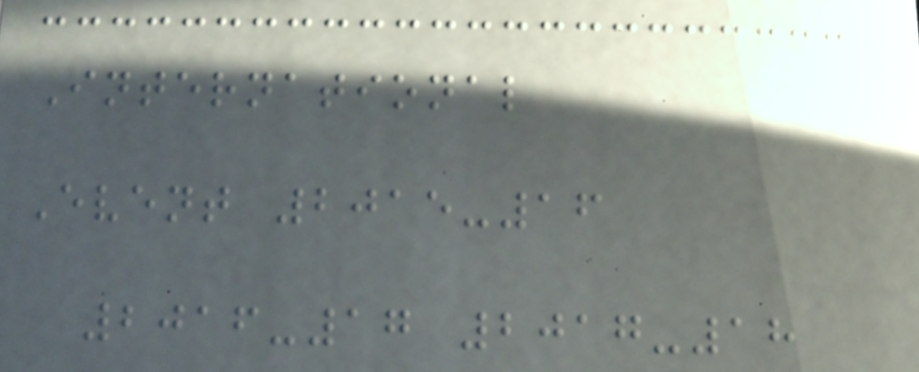International
Event 2015-16
2016-17 2017-18
